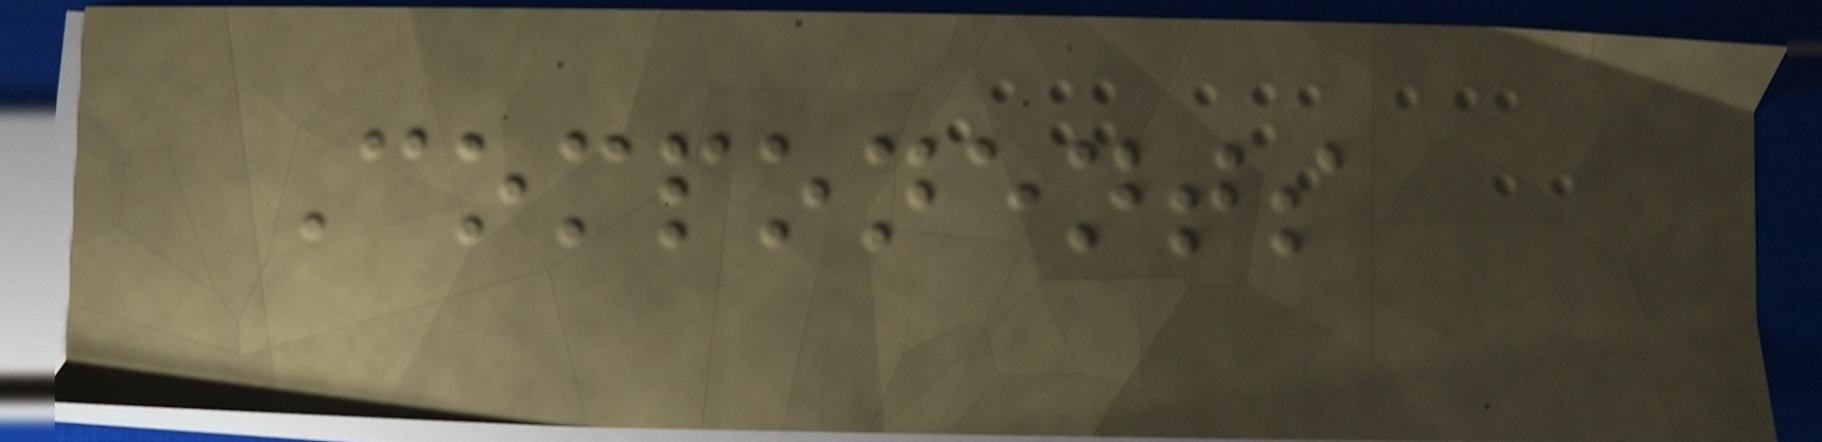Components
